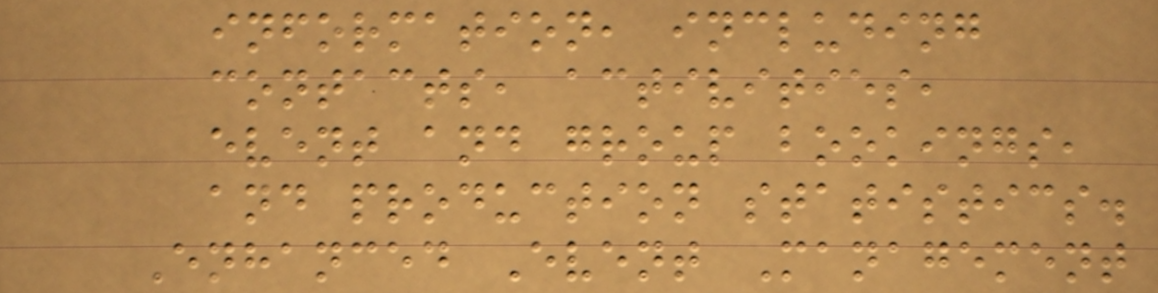information, including
contacts, activities,
event and group bookings,
and production statistics.
Enhanced Event Management
